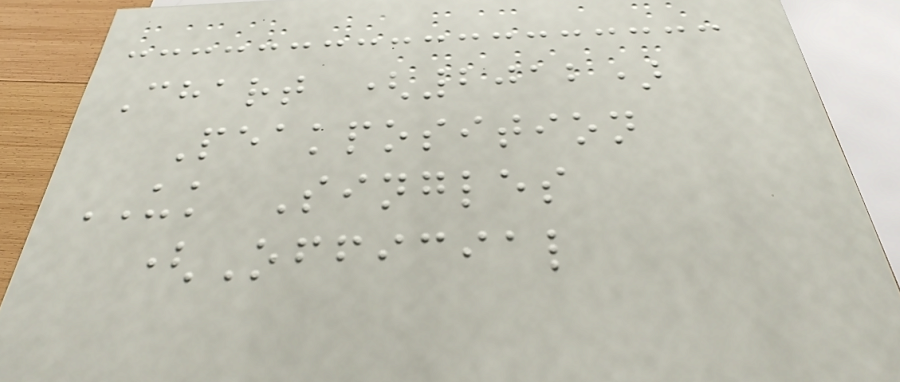Chart (2012)
Peakposition
UK Singles
(Official
